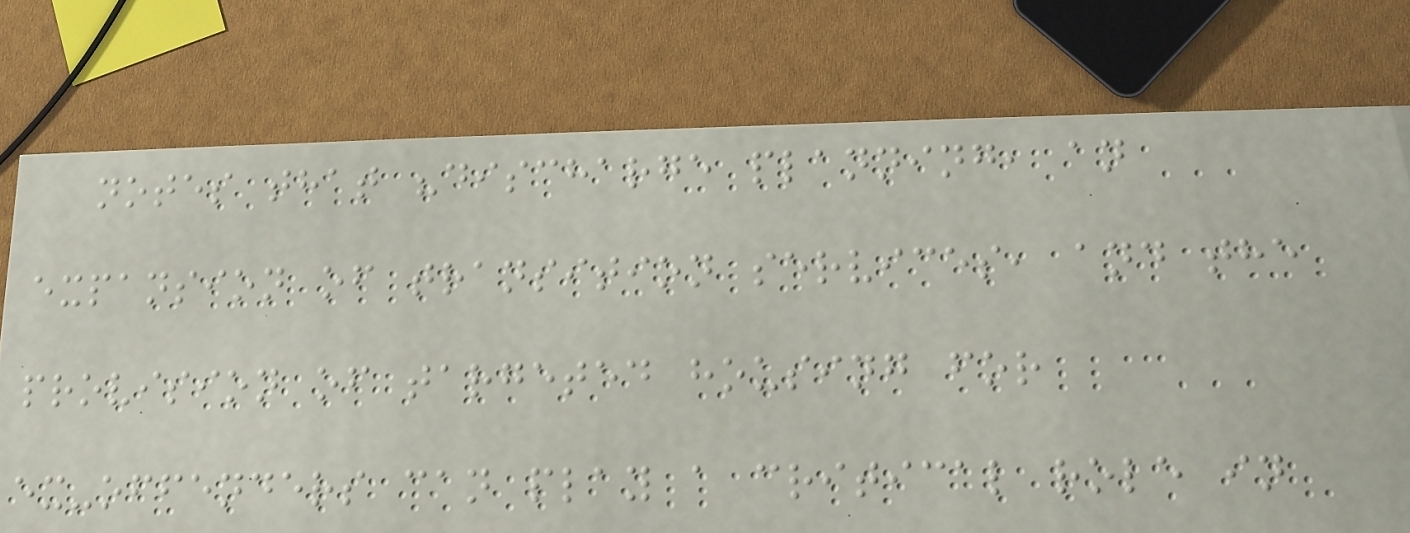notes that "discharge planning, an
expansion of transition services, and the
provision of targeted housing for
ex-offenders can play a critical role in
